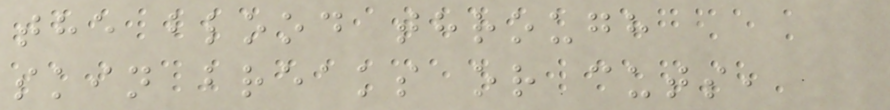the blood through
skin breaks or cuts,
